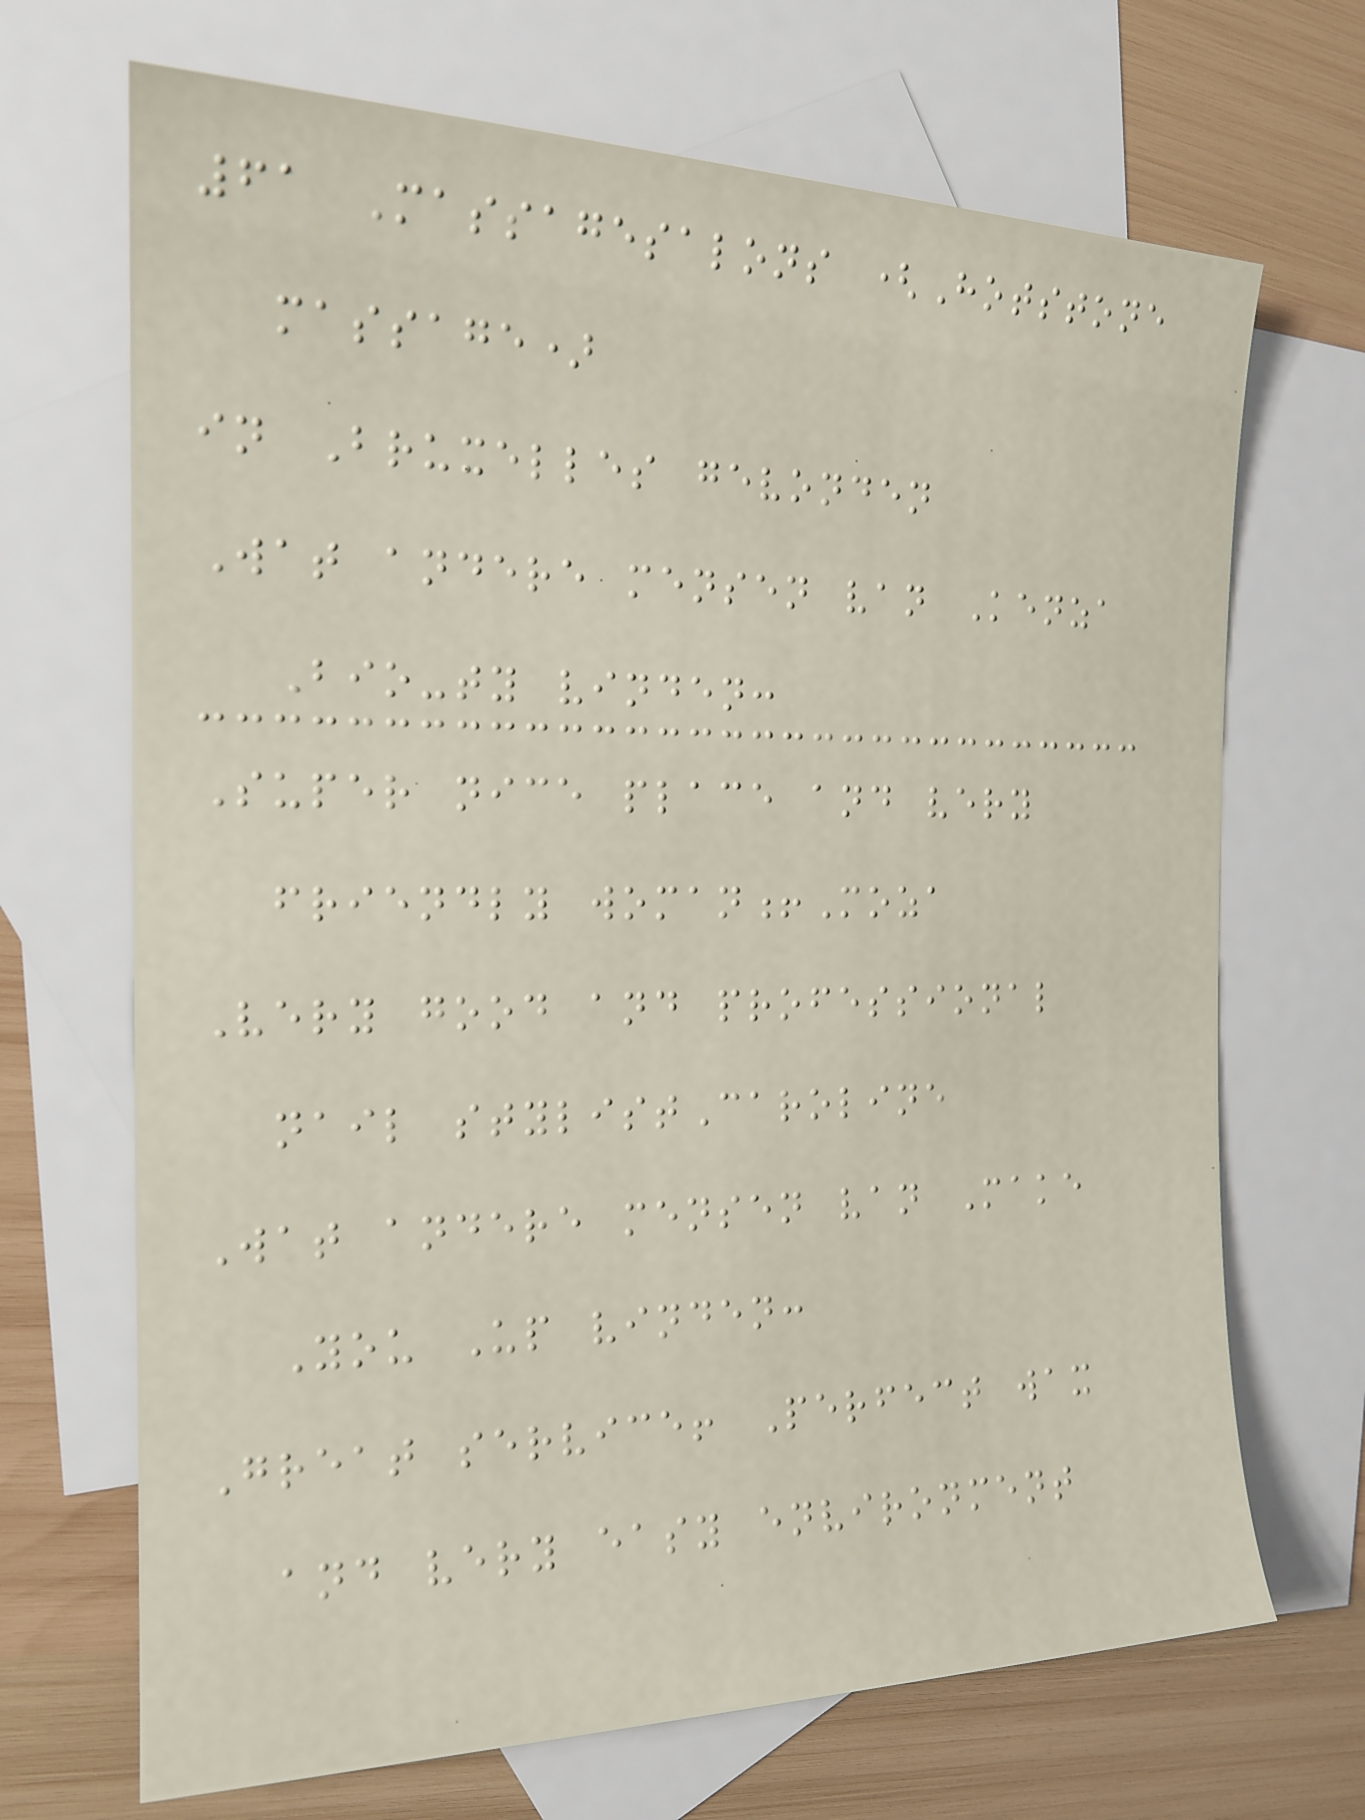61 Massagesalons (Hotstone
massage)
in Bruxelles gevonden
Wat andere mensen van Kenza
Bio-ty vinden:
Super nice place and very
friendly woman!Moza
Very good and professional
nail stylistCaroline
Wat andere mensen van Make
You Up vinden:
Great service! Perfect wax
and very easy environment
